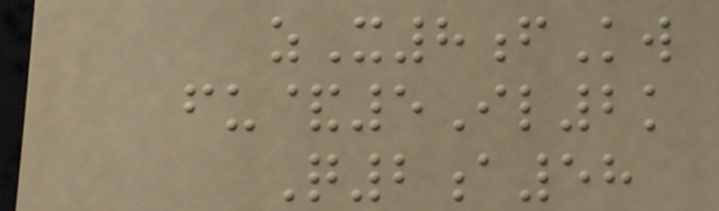zX8fKw
fu&5Il2k
Q2a58
